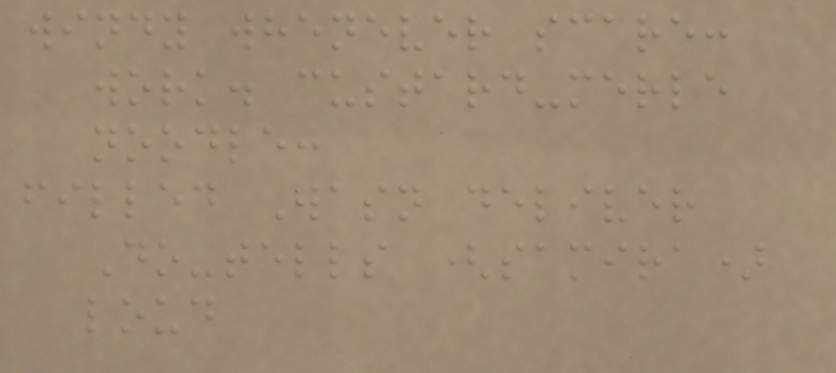windy whenever scare:
work. custard-merle
noodle:
filled Wasn deliver
Do-tells (samira)
loud
